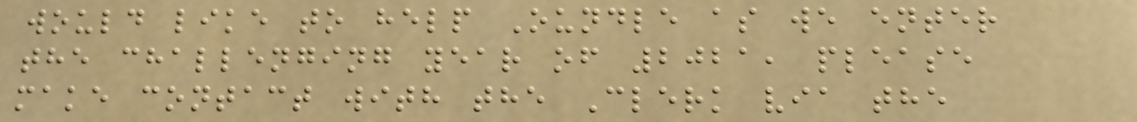would like to help Oundle as we enter
the challenging year of 2021, please
make contact with the Clerk via the
